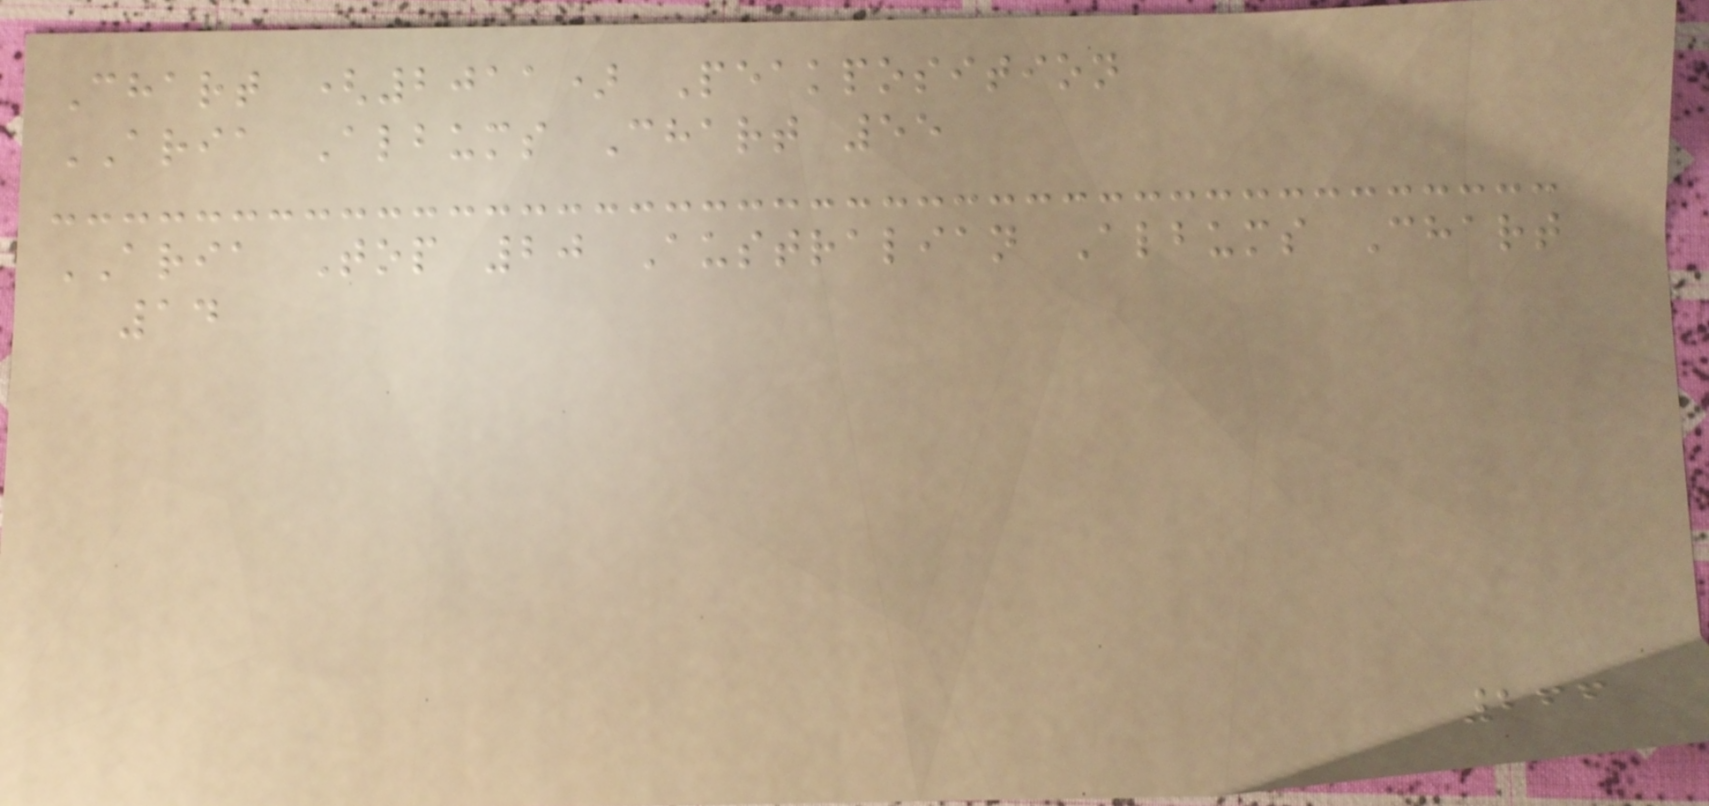Chart (2011) Peakposition
ARIA Albums Chart 55
ARIA Top 20 Australian Albums Chart
14
266
